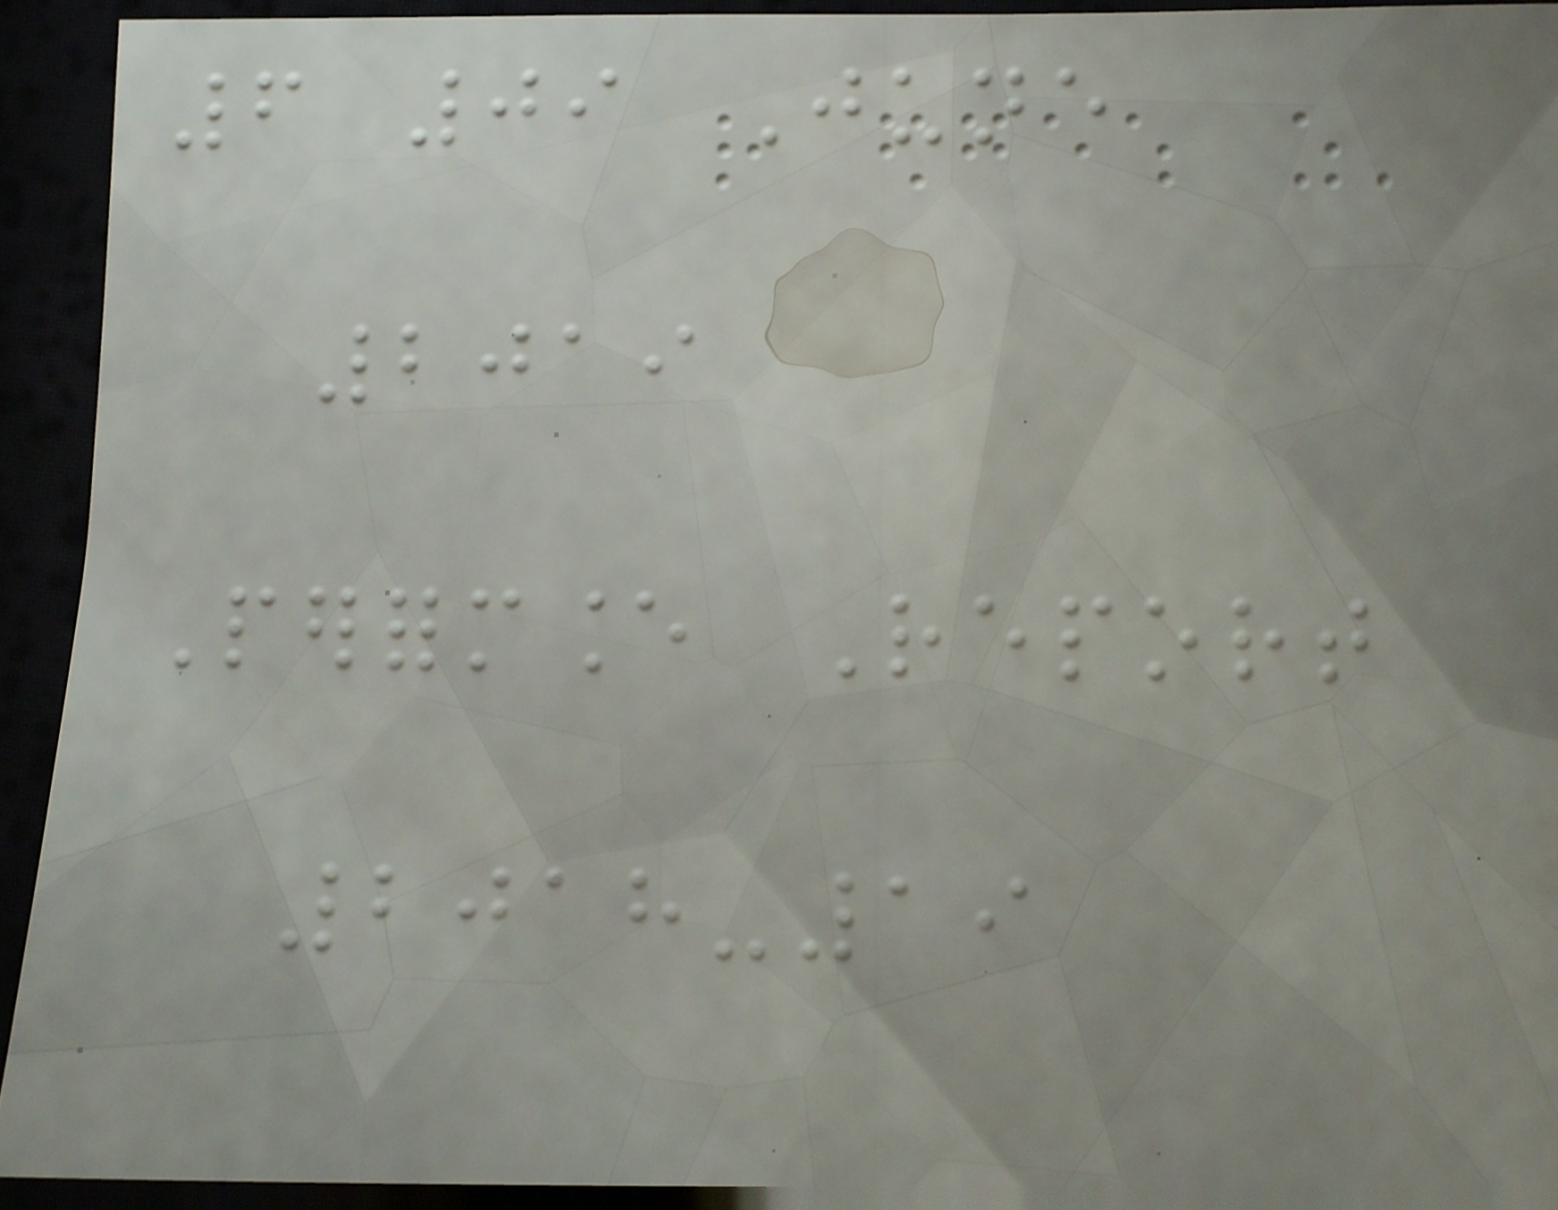6 09 June
2019
Performance Report
2018-19
